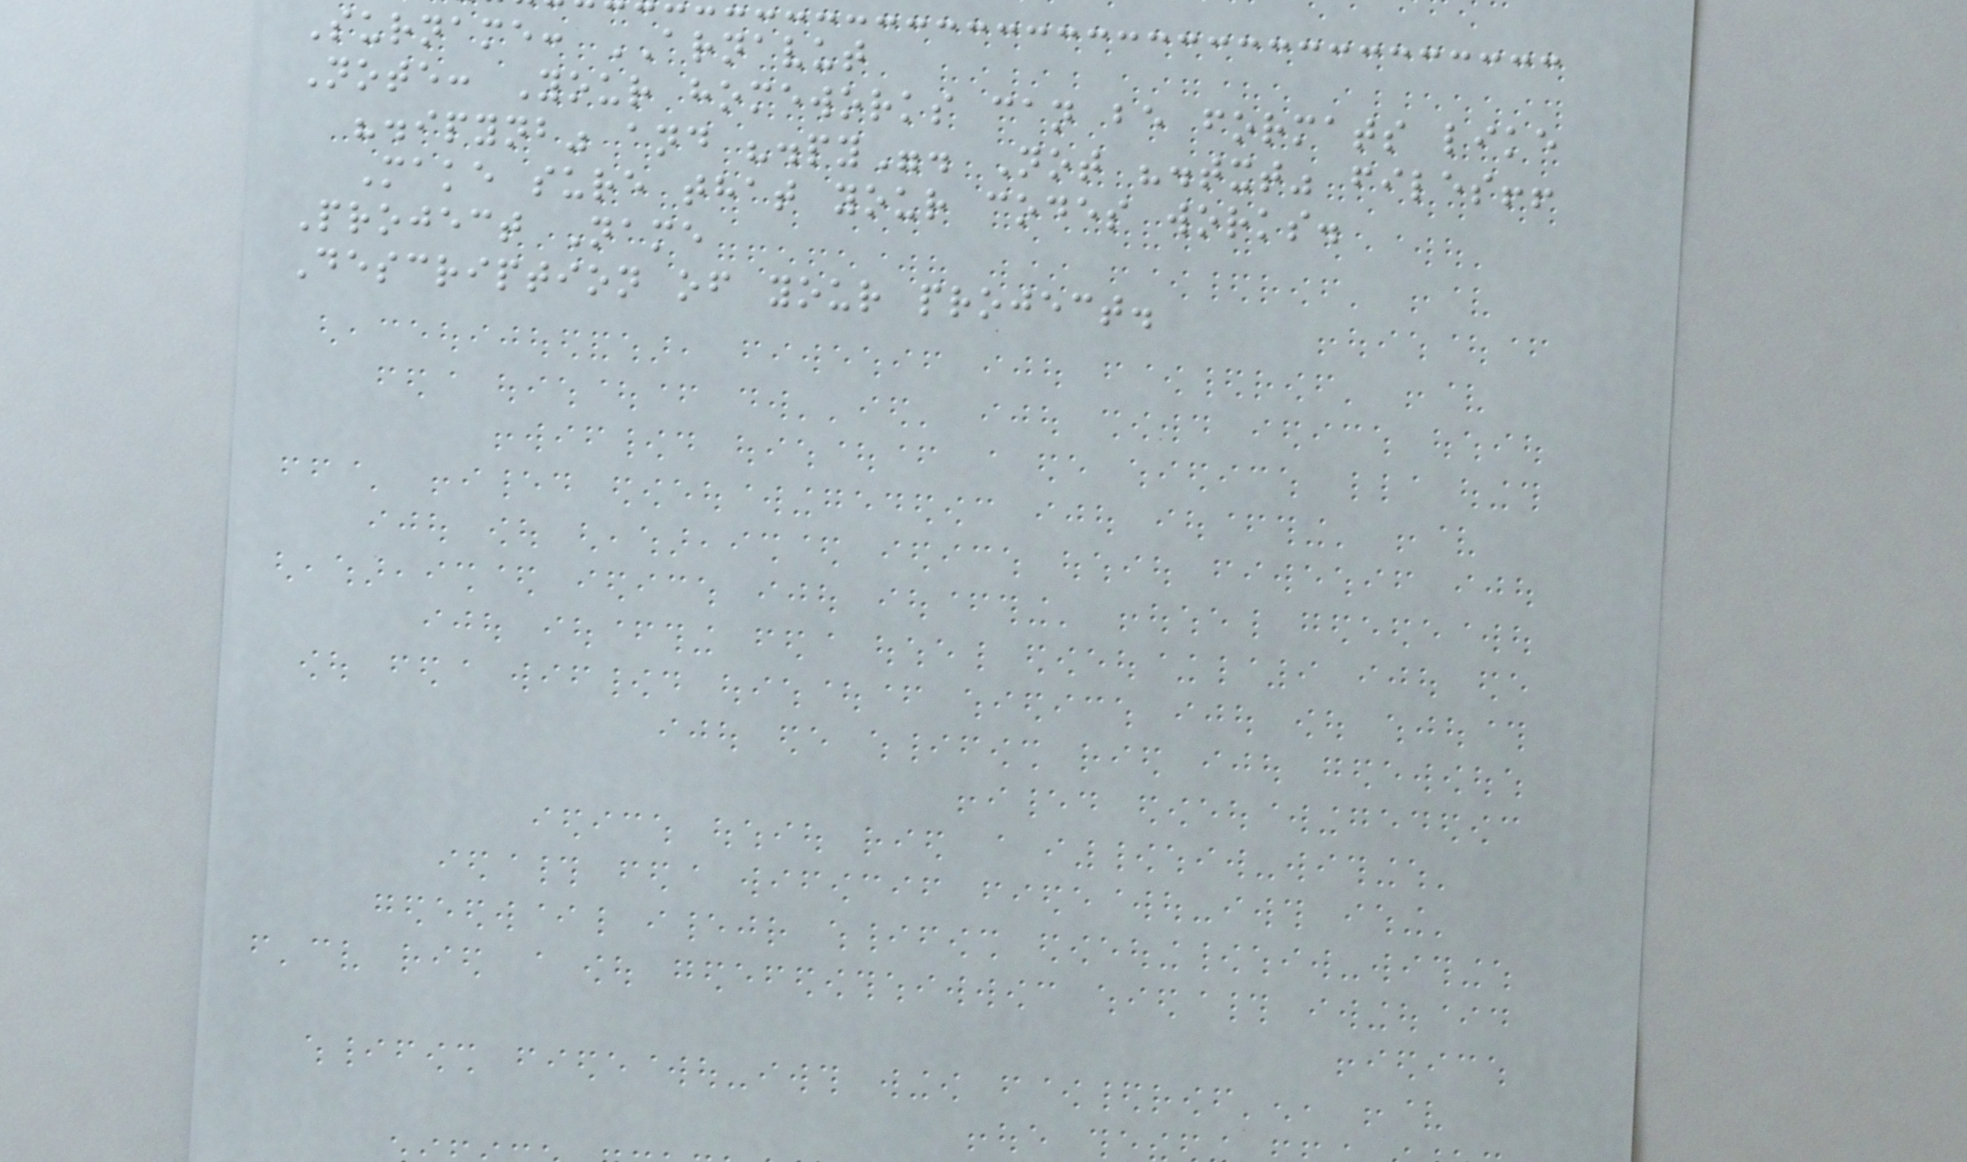Surname: ARNAVUT
Note: Your homeworks can be formats like
".ipynb" and ".py". Not ".txt" files!!
Make sure that your codes works.
Project Name
Description of your project.
